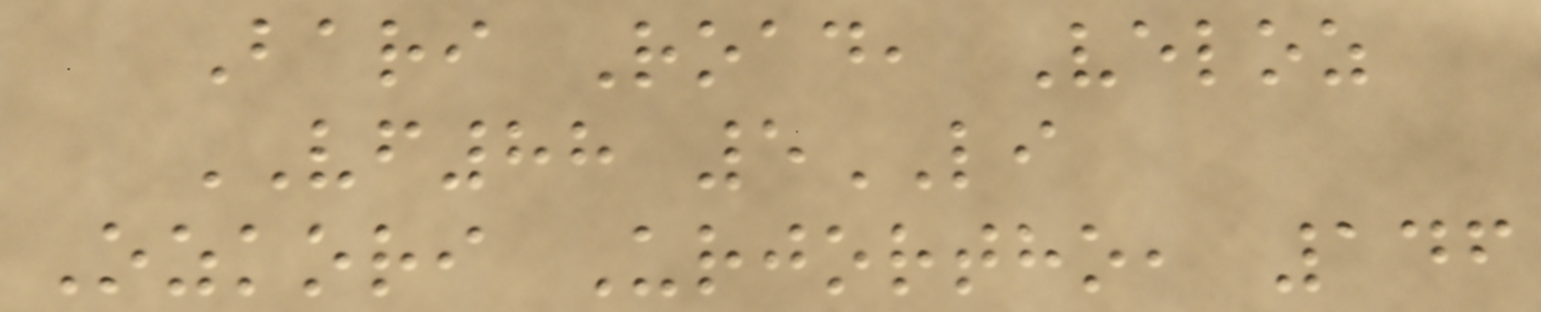Bari Road, Veloz
VF88 5LI
Ozkori Urjortho, 146
